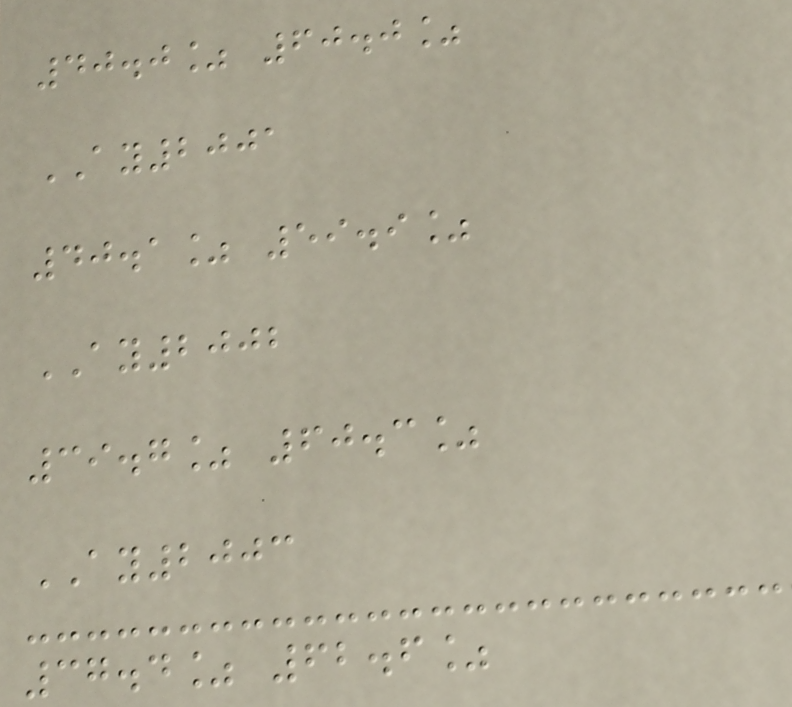40.0% 60.0%
AY2001
40.1% 59.9%
AY2002
39.7% 60.3%
AY2003
37.4% 62.6%
